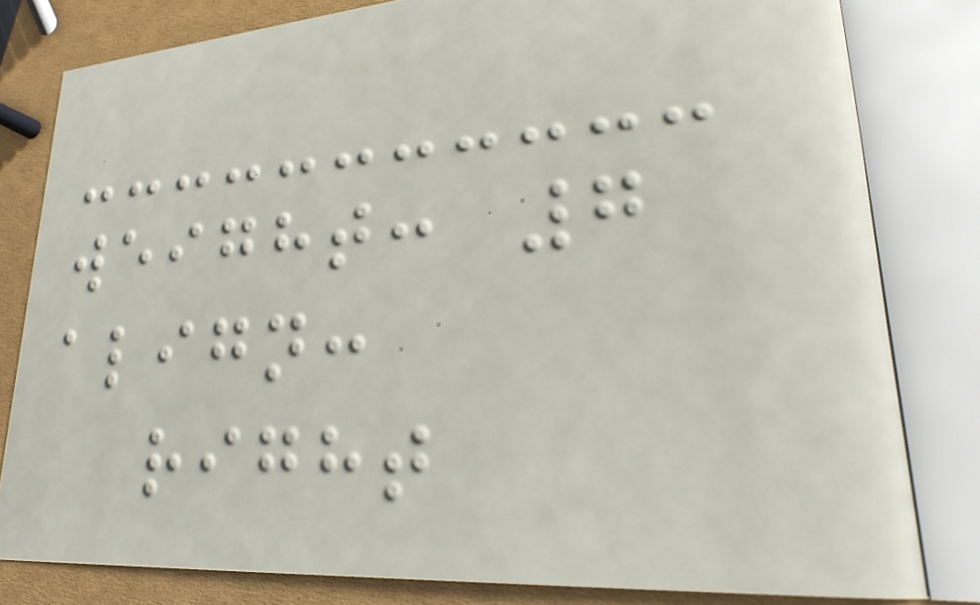weight: 7
align:
right
